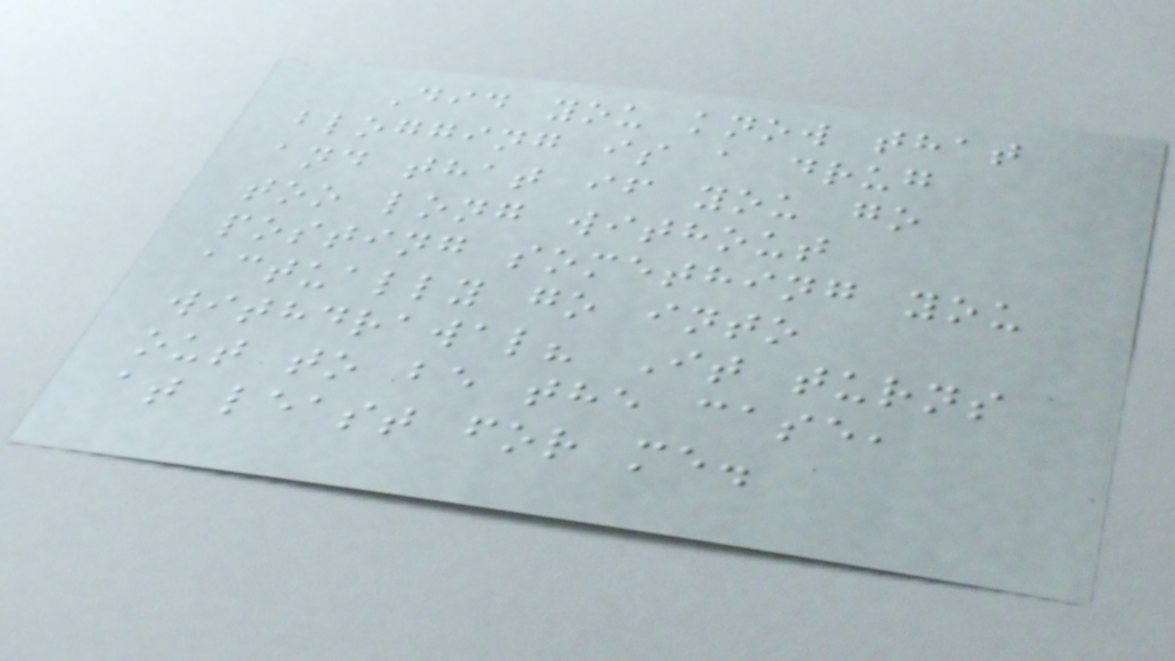Did you know that
blogging is a drug
and that if you go
too long without
posting something you
actually go into
withdrawal? It turns
out to be the case,
at least for me.
